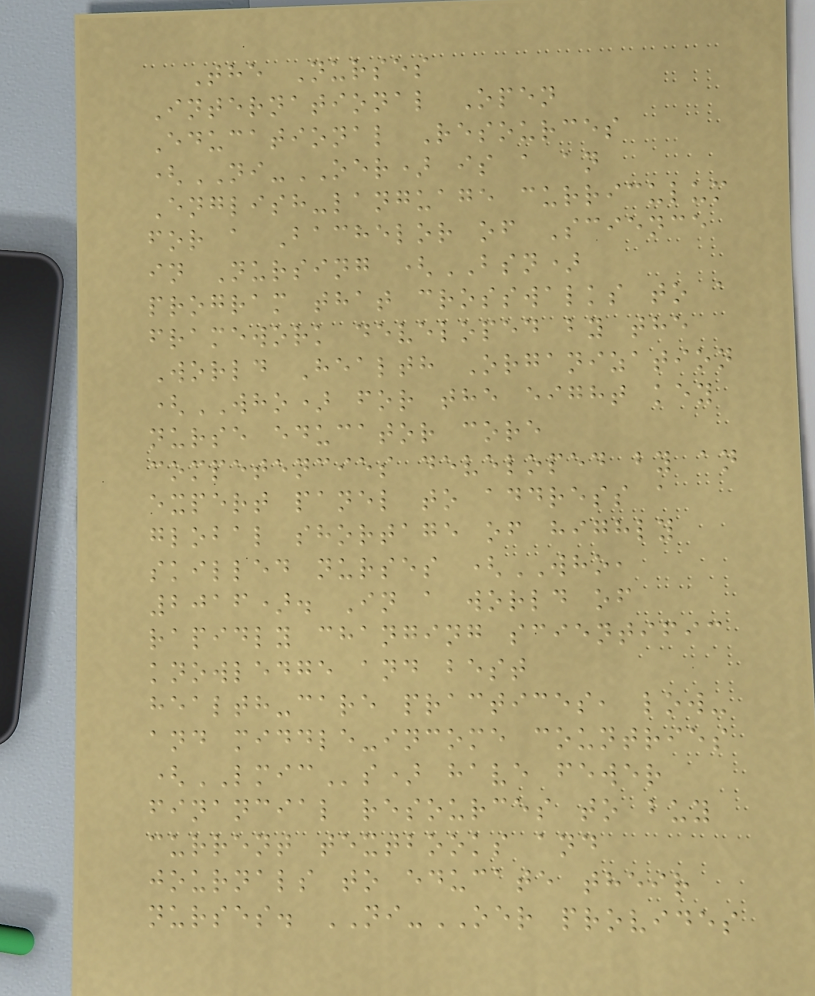The Nurses
International Open
Educational Resources
(NI-OER) is a an
English-language curriculum
for a Bachelor of Science
in Nursing (BSN)
program that crosswalks to a
framework developed by the
World Health Organization
(WHO) for the eight key
nurse educator core
competencies developed by an
expert panel to address a
global shortage of highly
skilled nurses (WHO,
2016). In a world of
rapidly changing scientific
knowledge and best
health-care practices, low-
and middle-income countries
(LMICs) have fewer
financial resources to buy
current textbooks and
journals to educate their
nurses. NI-OER provides
